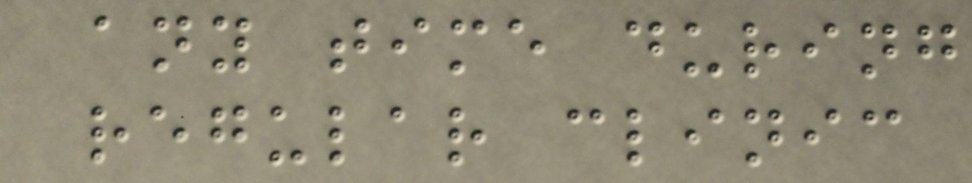any time during
regular clinic
